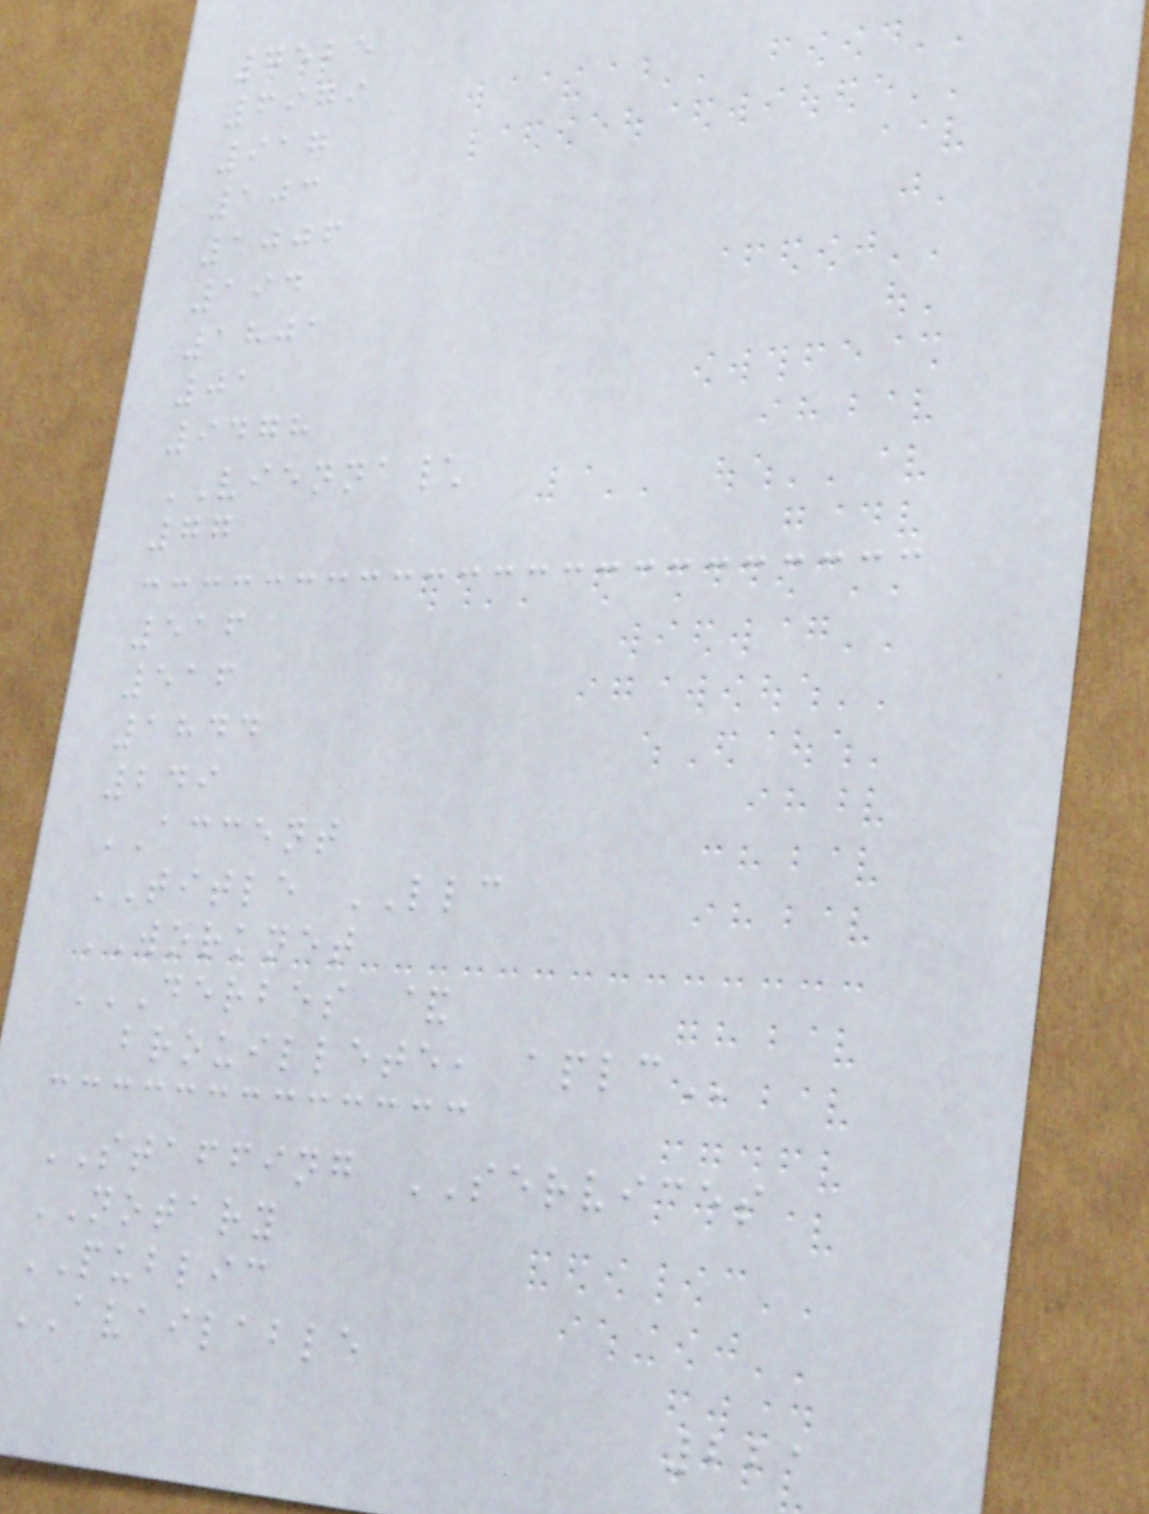7525
6979
917
103
1006
194
1801
01
9478
VIENNA\
77
516
516
1844
249
ACCENT
TITLE LLC
WORKNET
DERBES &
BROUILLETE, APLC
STAFFING SERVICES
NOTARY
PUBLIC
AVAILABLE
221
